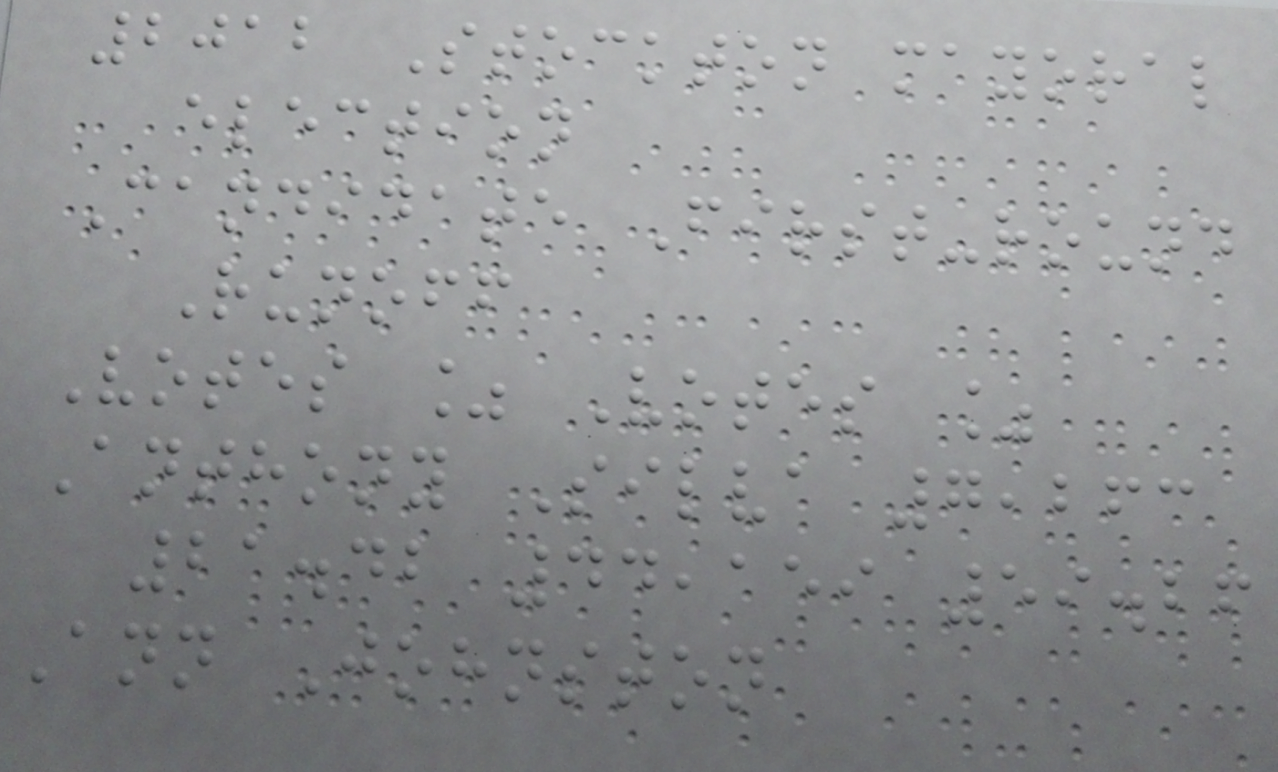2012 Stockton mayoral
election
Candidate First-round
Runoff
Votes % Votes %
Anthony Silva 7,263
21.42 44,159 59.26
Ann Johnston
